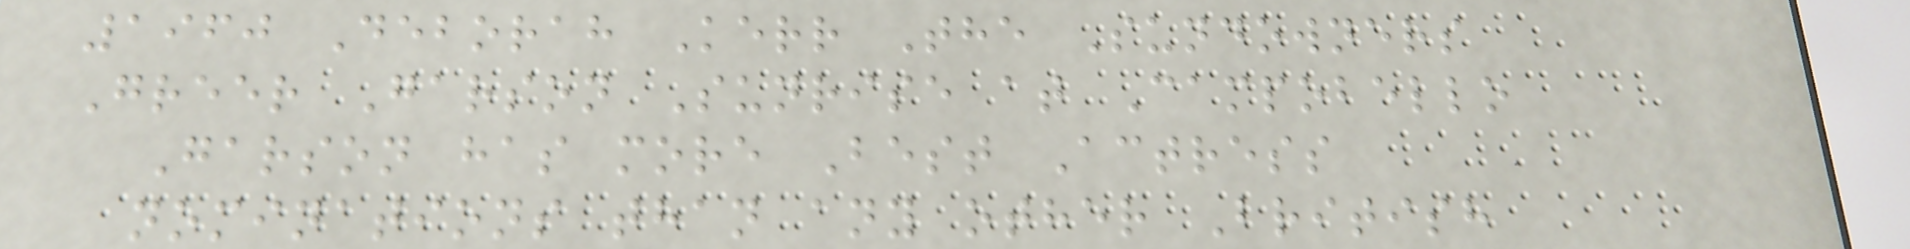1960 Deborah Kerr The Sundowners
Greer Garson Sunrise at Campobello
Garson has more Best Actress
nominations than any other British
